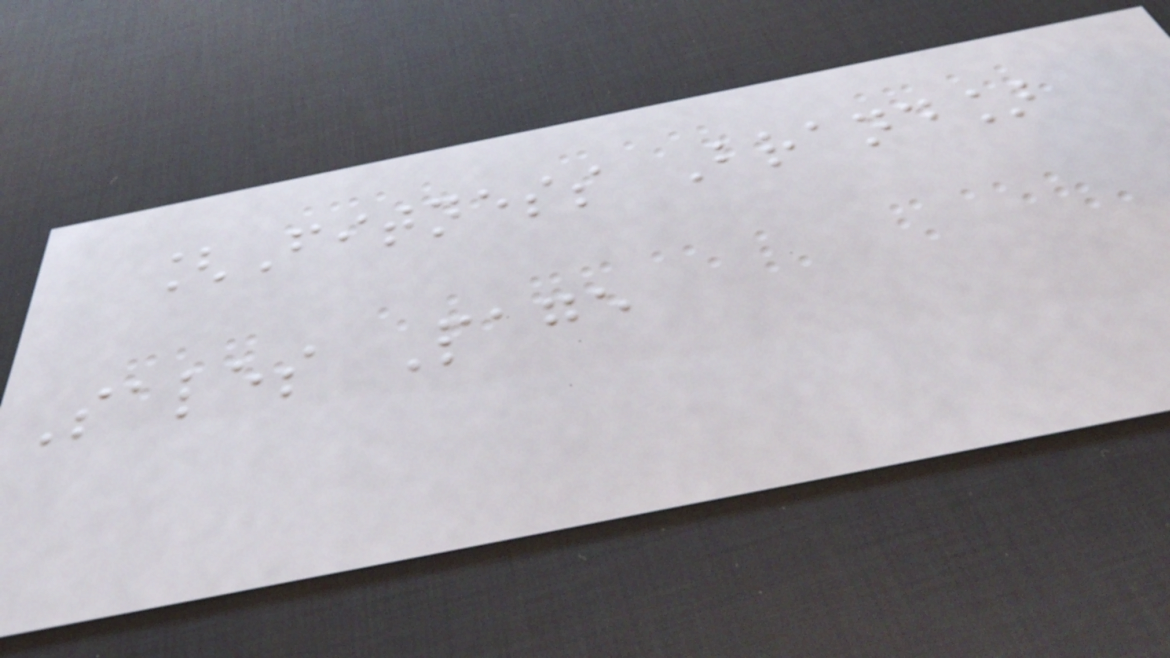[Fitness Brand]
Sales Page
